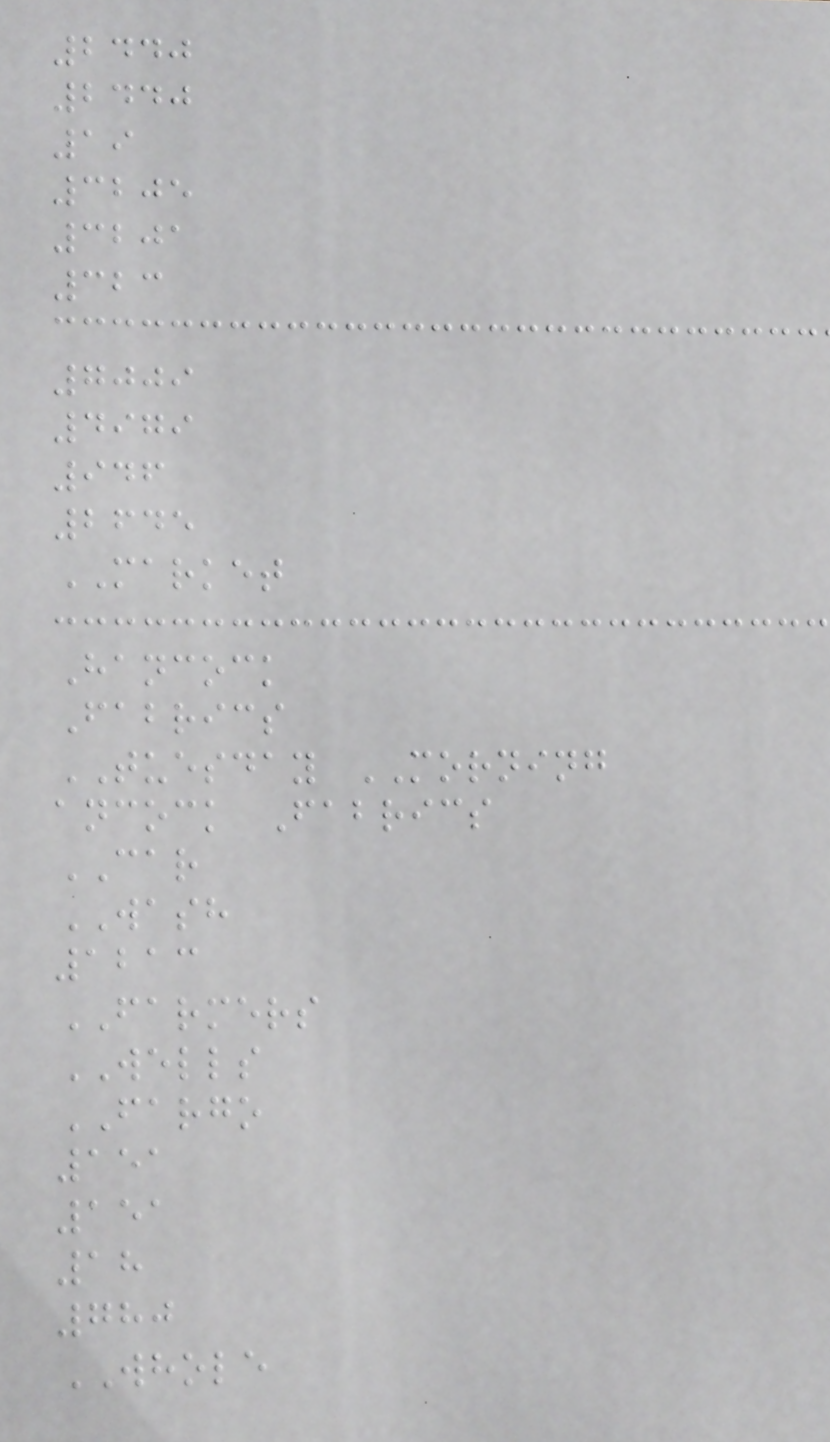2440
2440
19
3205
3201
323
7009
4979
946
2645
MARKET
Hancock
Fabrics
TUESDAY MORNING
ancock Fabrics
CAR
WASH
1213
FARMERS
WELLS
FARGO
151
151
18
780
WHOLE
